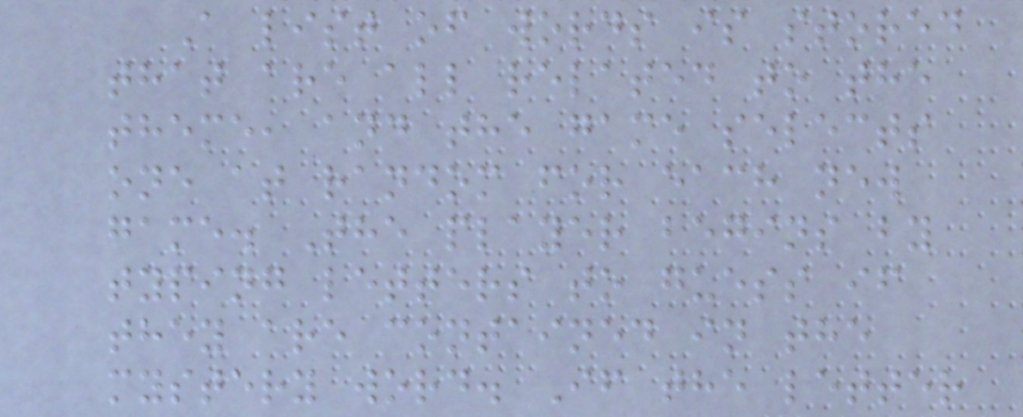A list of words is stored
that are all related to the
theme, and the game selects
one at random for each new
game. The player begins by
typing letters to guess if
they are contained in the
mystery word. If the letter
